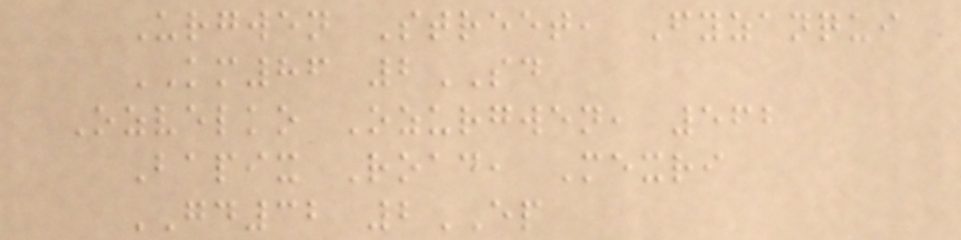Urgwen Street, Fyzanqui
KM86 2SD
Ozvelko Ozurgwen, 562
Bapix Road, Mexri
GD32 2EP
